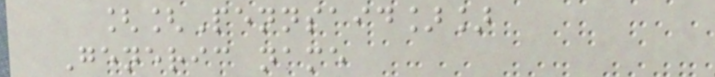[[Pennsaid]]
Generic name
